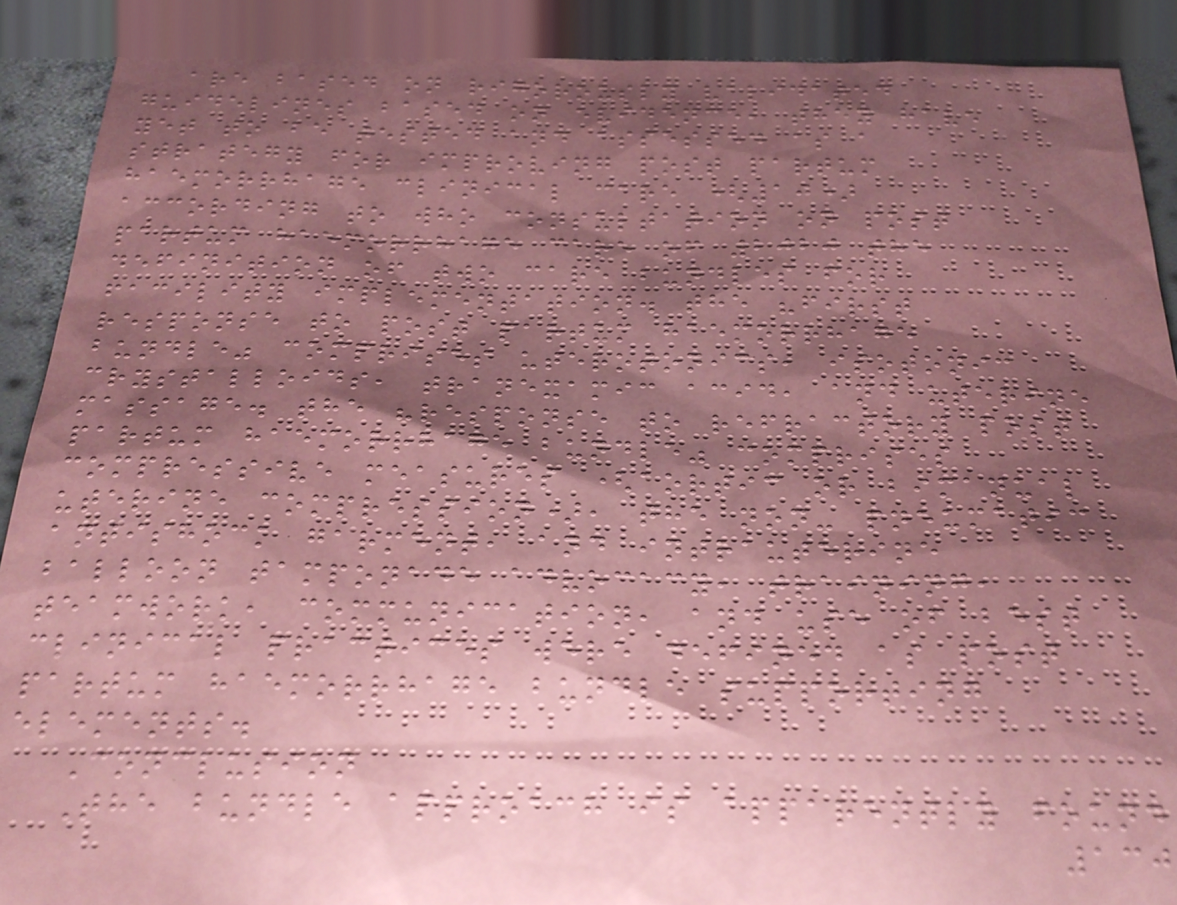are based on rigorously validated
guidelines based on evidence, they have
yet to be tested and assessed as a
strategy for improving post partum
haemorrhage clinical care (10)
according to who consultation on post
partum haemorrhage care of 2020 the
definition of two care bundles for
facility implementation. the "first
response to post partum haemorrhage
bundle" comprises uterotonics, isotonic
crystalloids, tranexamic acid, and uterine
massage. the "response to refractory post
partum haemorrhage bundle" comprises
compressive measures (aortic or bimanual
uterine compression), the non- pneumatic
antishock garment, and intrauterine
balloon tamponade advocacy, training,
teamwork, communication, and use of best
clinical practices were defined as post
partum haemorrhage bundle supporting
elements.
Conclusion
The bundle approach is apparently found
130
